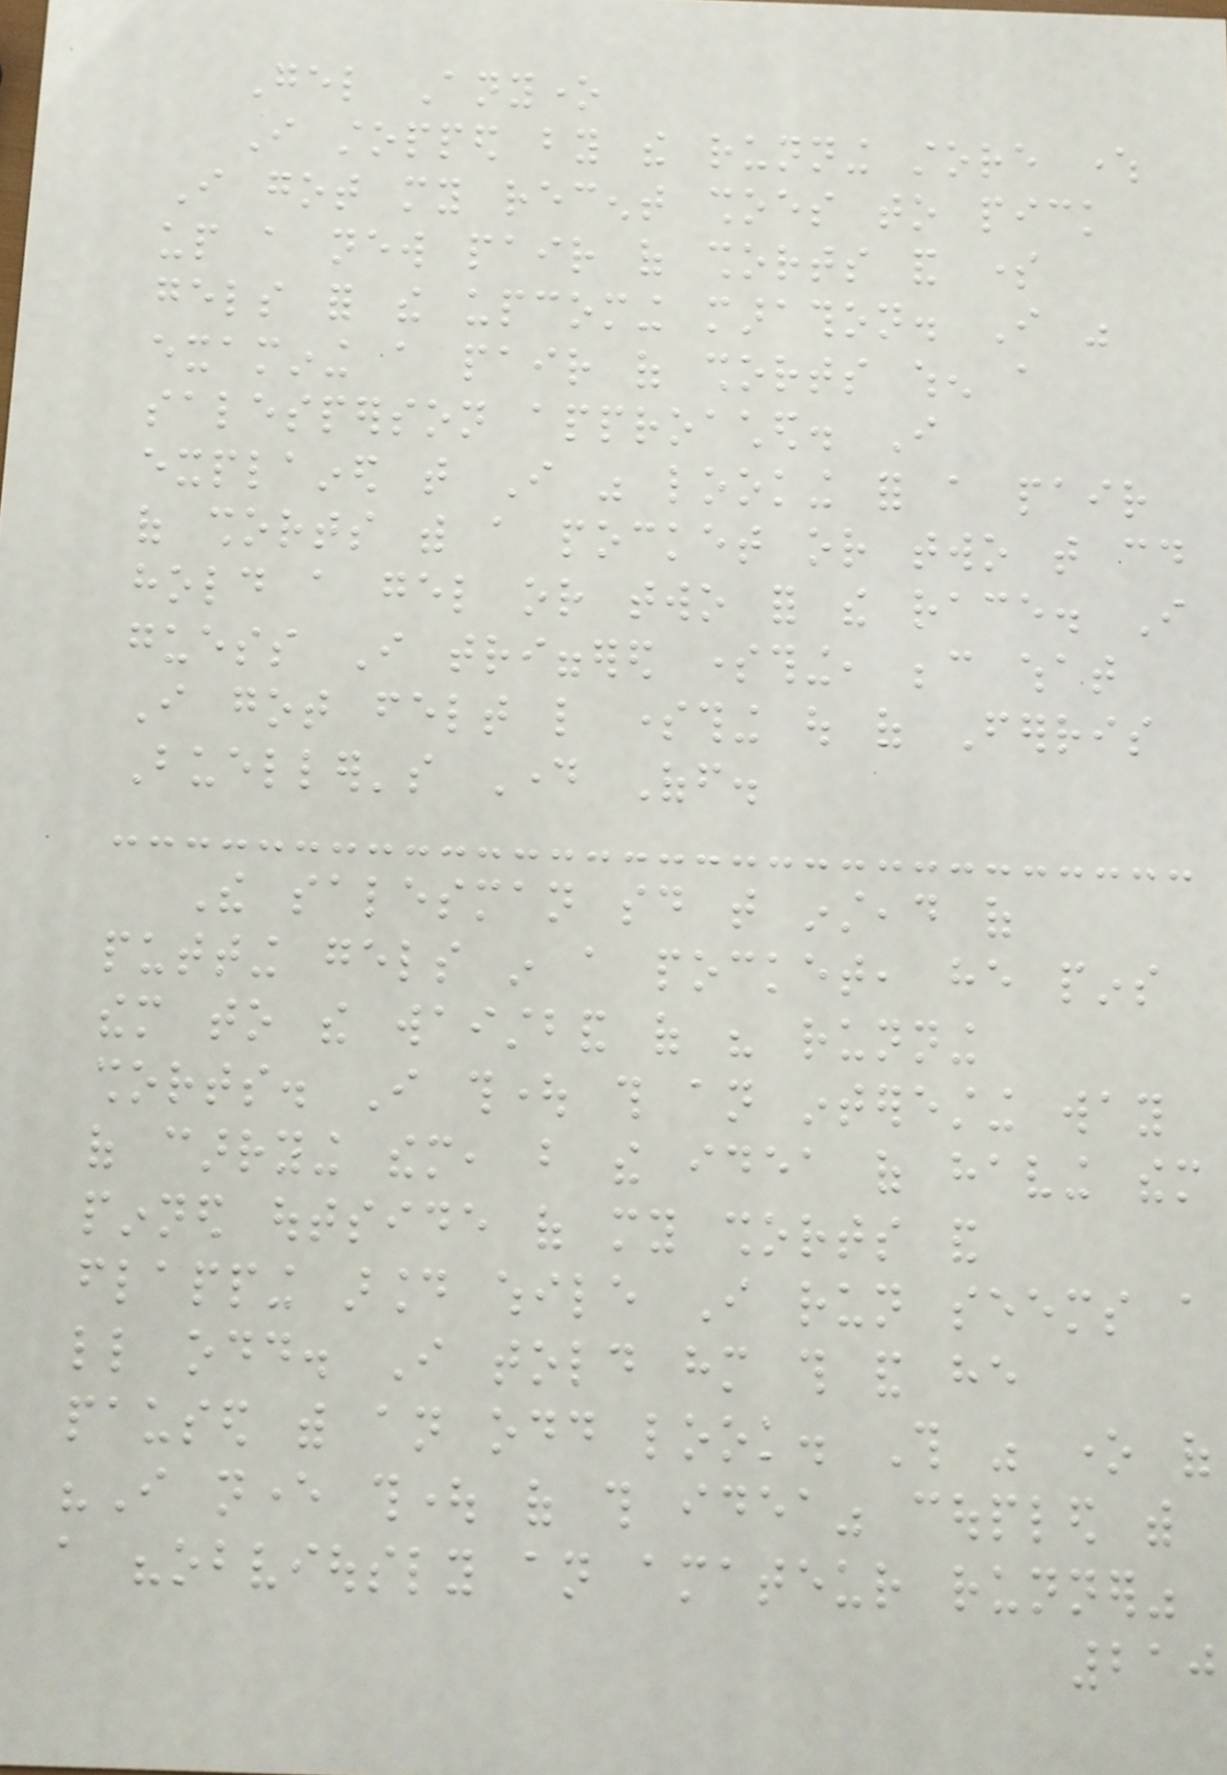Gel Anyone
I stopped by the running store where
I got my recent shoes to pick
up a new pair of shorts and some
gels for the upcoming marathon. I was
examining a pair of shorts when a
salesperson approached. I
explained that I was looking for a pair
of shorts with a pocket or two that could
hold a gel or two for the race. I
guess I triggered something, because what
I got felt like something out of Ferris
Bueller's Day Off.
The salesman said that instead of
putting gels in a pocket, he pins
them to the waistband of his running
shorts. I thought this an interesting way
of carrying them, but the idea of having them
pinned outside of my shorts and
flapping around while I run seems a
little odd. I told him this and he
paused with an odd look. This was one of
"I never thought of this idea" coupled with
a "obviously an amateur runner"
210
